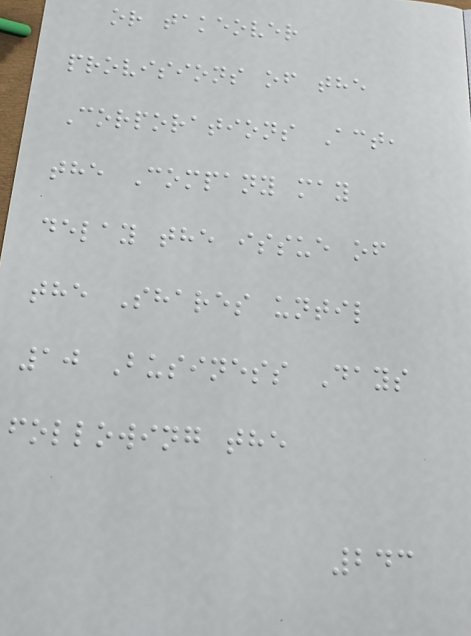or takeover
provisions of the
Corporations Act,
the Company may
delay the issue of
the Shares until
10 Business Days
following the
243
